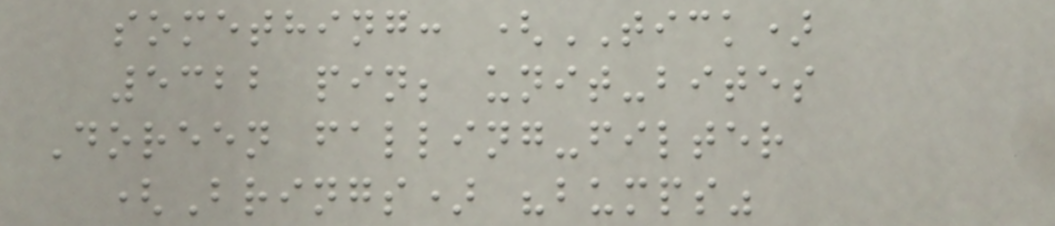something: (TICK)
5322 pin; unit-bites
Doreen falling-filter
(Brings) "bumps"
